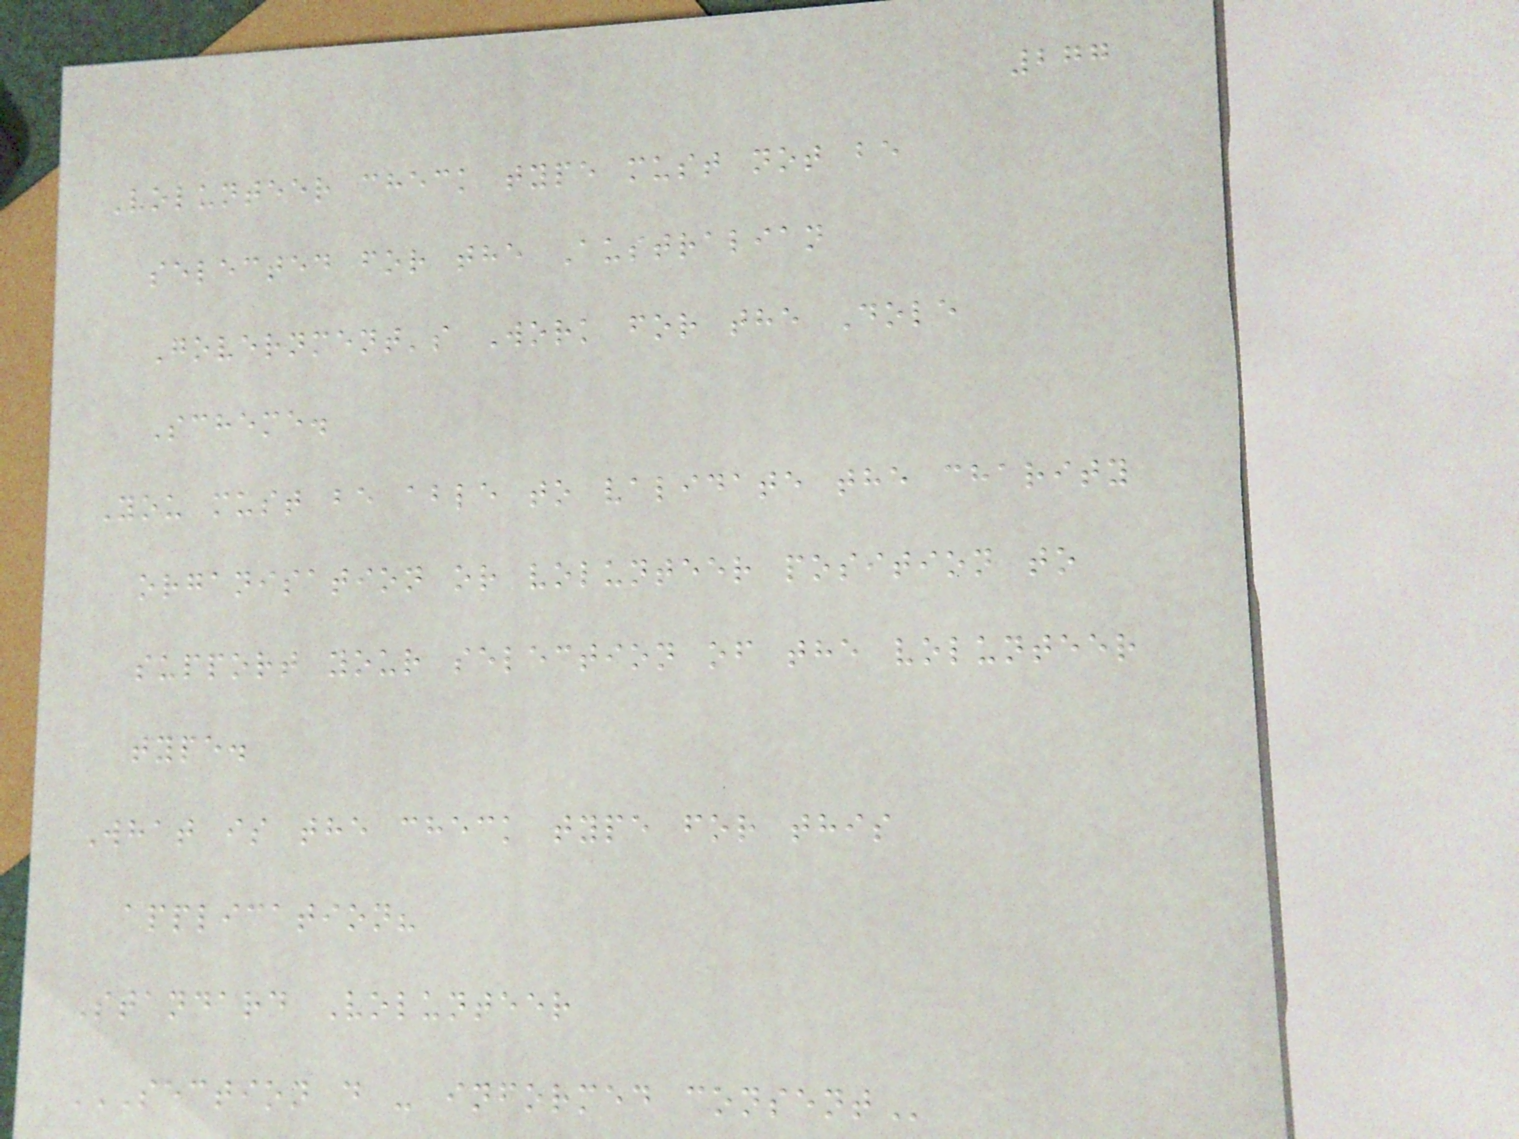277
Volunteer check type must not be
selected for the Australian
Government's Work for the Dole
Scheme.
You must be able to validate the charity
organisation or volunteer position to
support your selection of the volunteer
type.
What is the check type for this
application?
Standard Volunteer
SECTION D - INFORMED CONSENT
